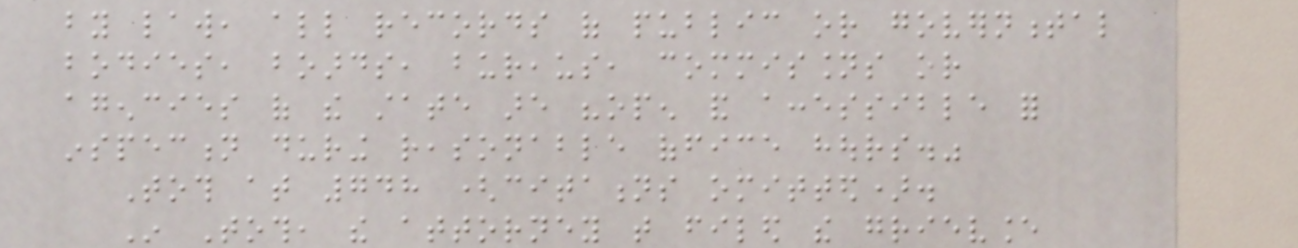by law, all records of public or governmental
bodies, boards, bureaus, commissions or
agencies of the state are "open and accessible for
inspection during reasonable office hours."
Toth at 748 (citations omitted).
In Toth, the attorney that filed the grievance
